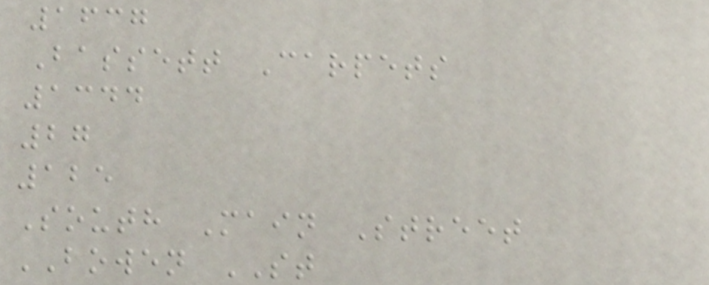1637
Bassett Carpets
1344
27
125
South Main Street
BOWEN ST
